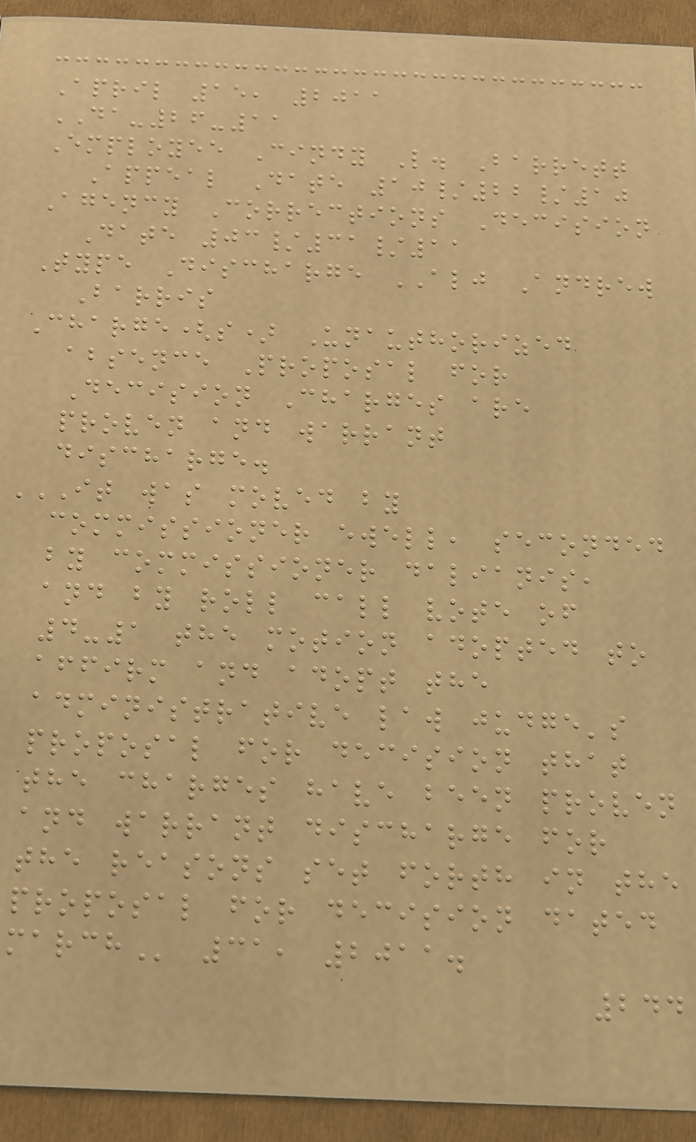April 15, 2011
DA-26-11
Employee Cindy L. Barrett
Appeal Date 10/22/10
Agency Corrections Decision
Date 03/31/11
Type Discharge ALJ Andrew
Barris
Charge(s) Unauthorized
absence Proposal for
Decision Charges are
proven and warrant
discharge.
IT WAS MOVED BY
COMMISSIONER EWELL, SECONDED
BY COMMISSIONER DALIANIS,
AND BY ROLL CALL VOTE OF
4-1 THE MOTION ADOPTED TO
AFFIRM AND ADOPT THE
ADMINISTRATIVE LAW JUDGE'S
PROPOSAL FOR DECISION THAT
THE CHARGES HAVE BEEN PROVEN
AND WARRANT DISCHARGE FOR
THE REASONS SET FORTH IN THE
PROPOSAL FOR DECISION DATED
MARCH 31, 2011.
244
